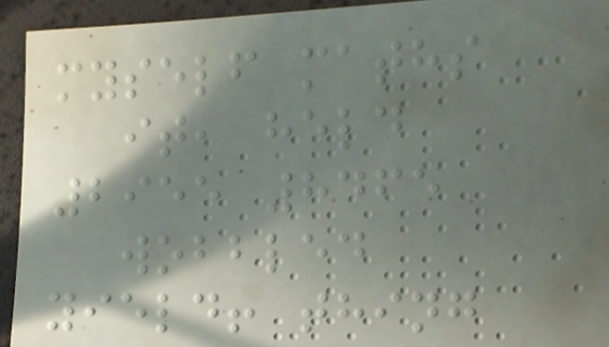myself maths
it, held
2955 8465
wobbled
yield! thing
